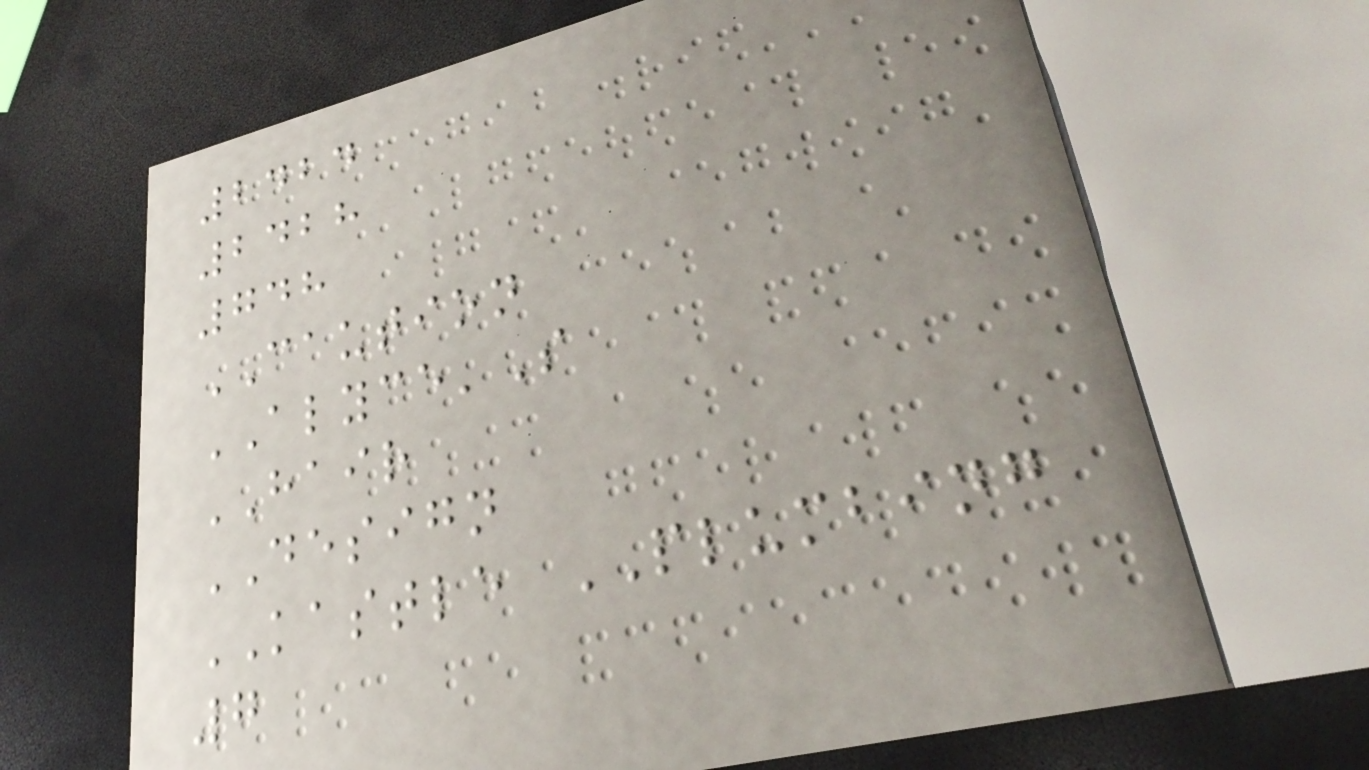2424
2428
748
CAUTION
ALYCE'S
HAIR
DESIGN
KASTLE PLUMBING
7
